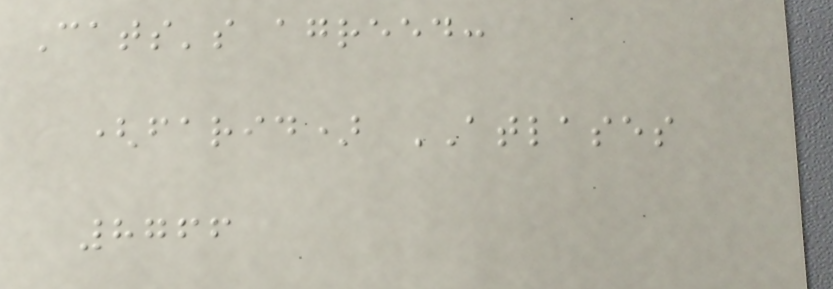Cats's agreed:
(farid) ATLASES
8766
